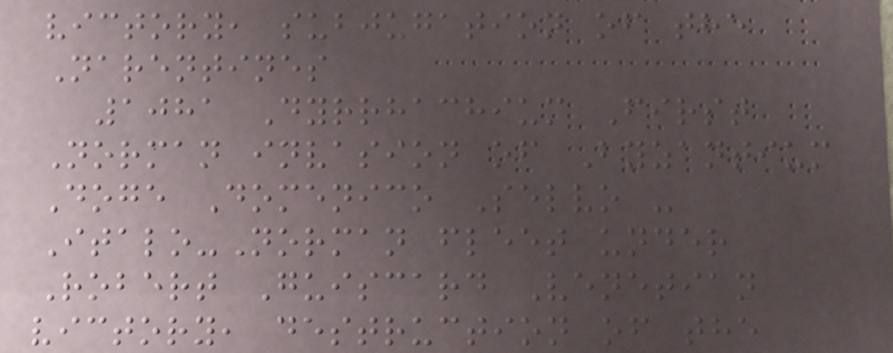victory, subjugation of the
Narentines
1081 Dyrrhachium First
Norman invasion of Byzantium
Doge Domenico Selvo -
Italo-Norman fleet under
Robert Guiscard Venetian
victory, destruction of the
